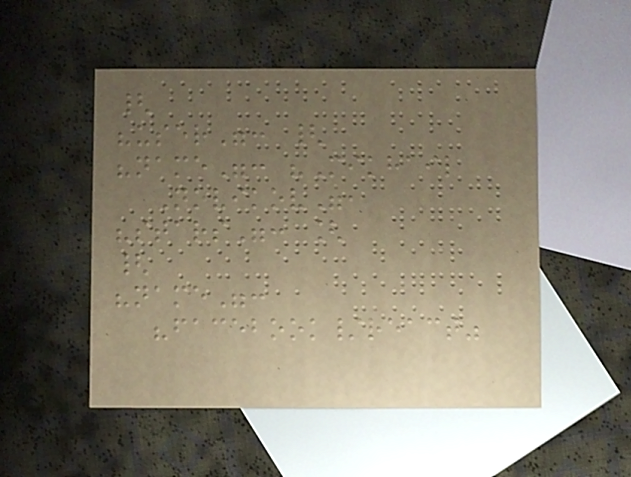{
"user": {
"name": "Mikhail
Novikov",
"stars": [
{
"name":
"facebook/react"
